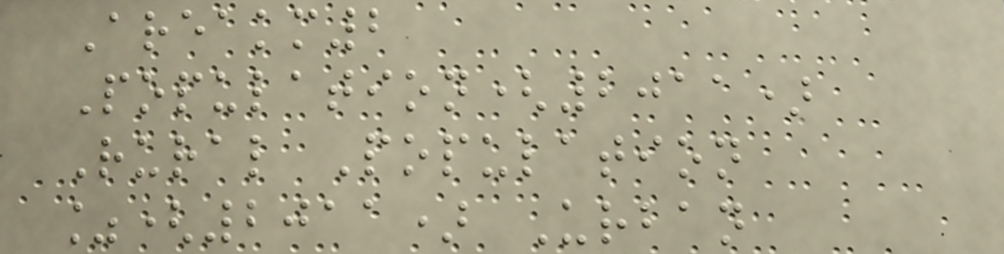Areakm2
Population(2011)
Rural Population
%(2011) Urban
